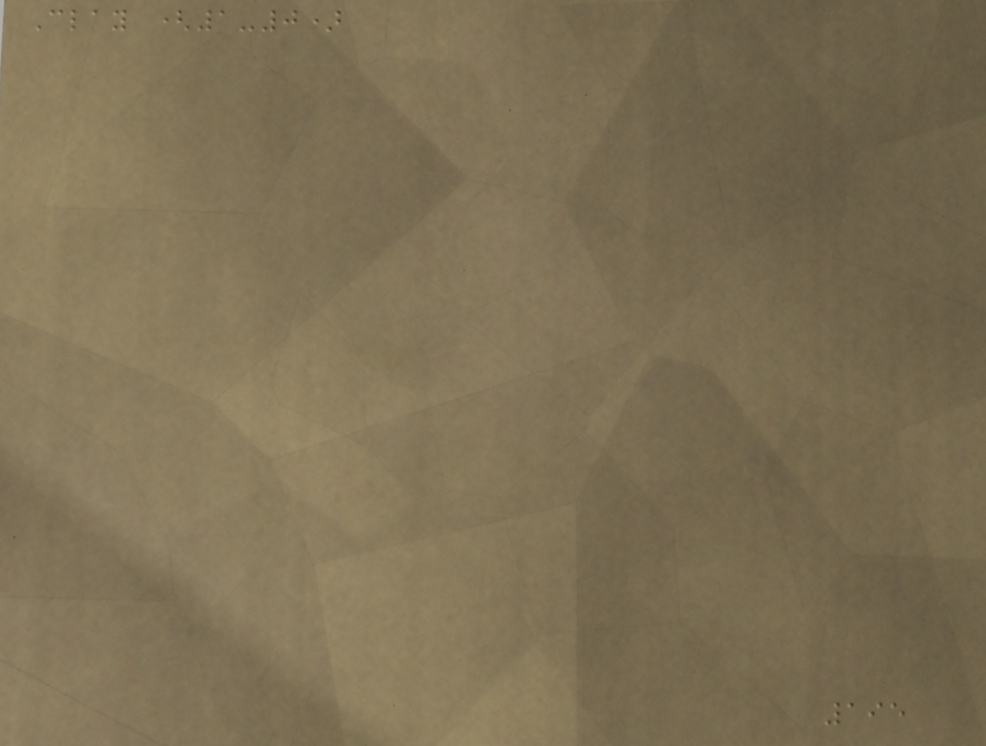Clay (1-0)
195
